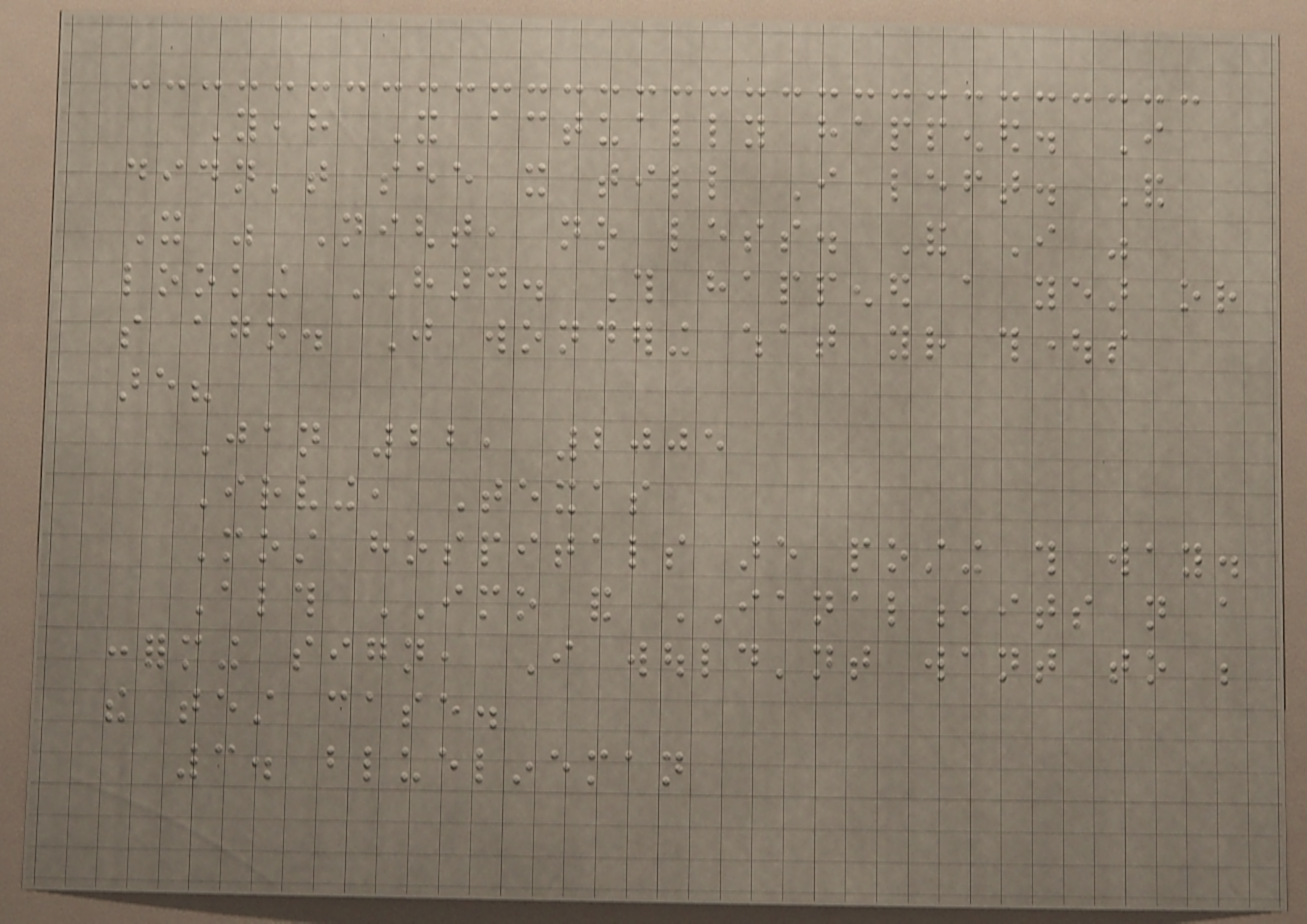Yeah It actually happened. I
didn't see it till I left. And
It was Night, no less. And I was
looking HARD. This happened a year or
so ago. Just wondering what your thoughts
are?
Jan 22, 2005
Irving, Texas
Most hospitals are posting this way.
Although IMO and IANAL,its not a
conforming sign, I would'nt want to be
the test case.
3. bluelineman
